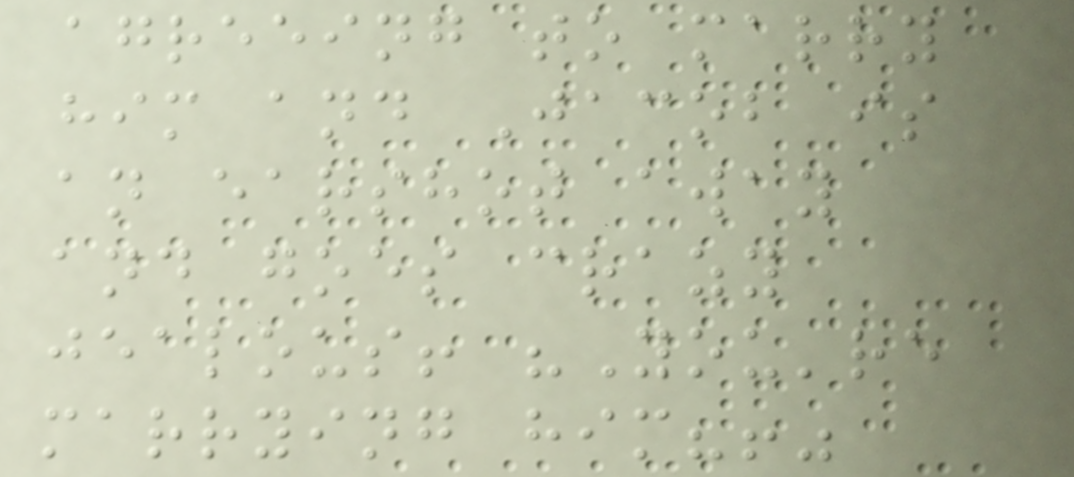agreeing to marry
him and Jacob is
an earshot away
and goes crazy
jealous! "You're
marrying him?!"
